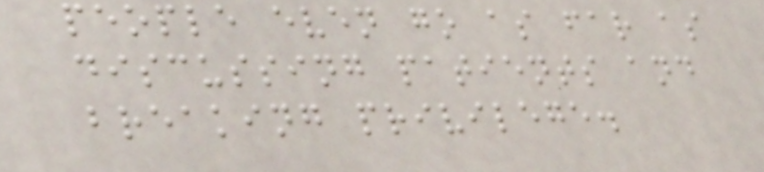people even go as far as
discussing patients and
breaking privilege.
